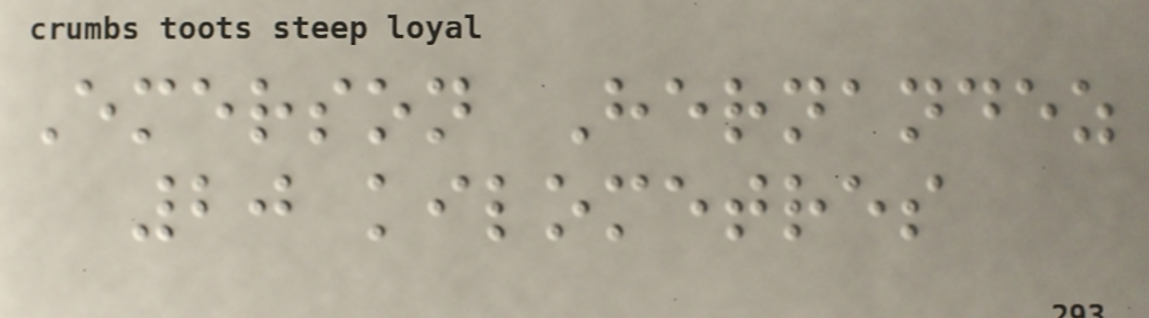Emerson Hernandez
20 kilometres
